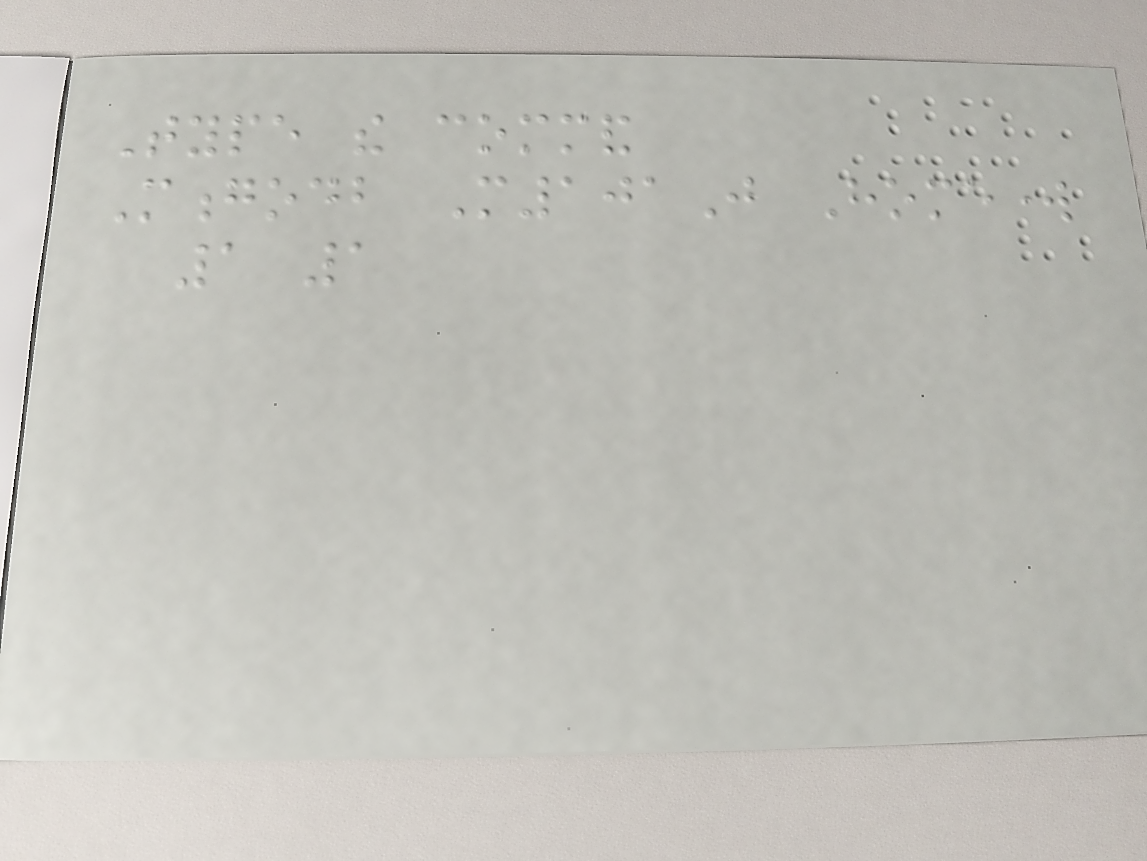Type the command
Mongodb M101J Homework
1 1
